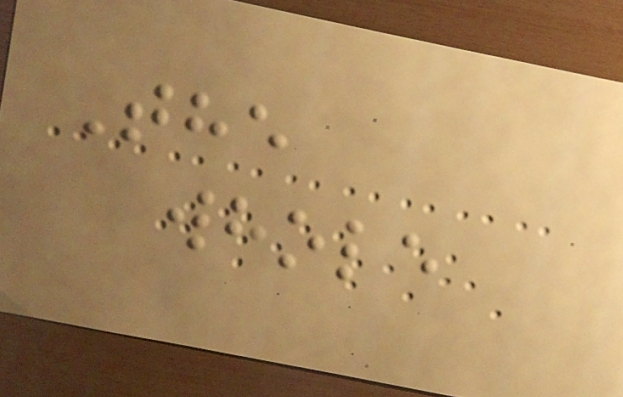The
whole
